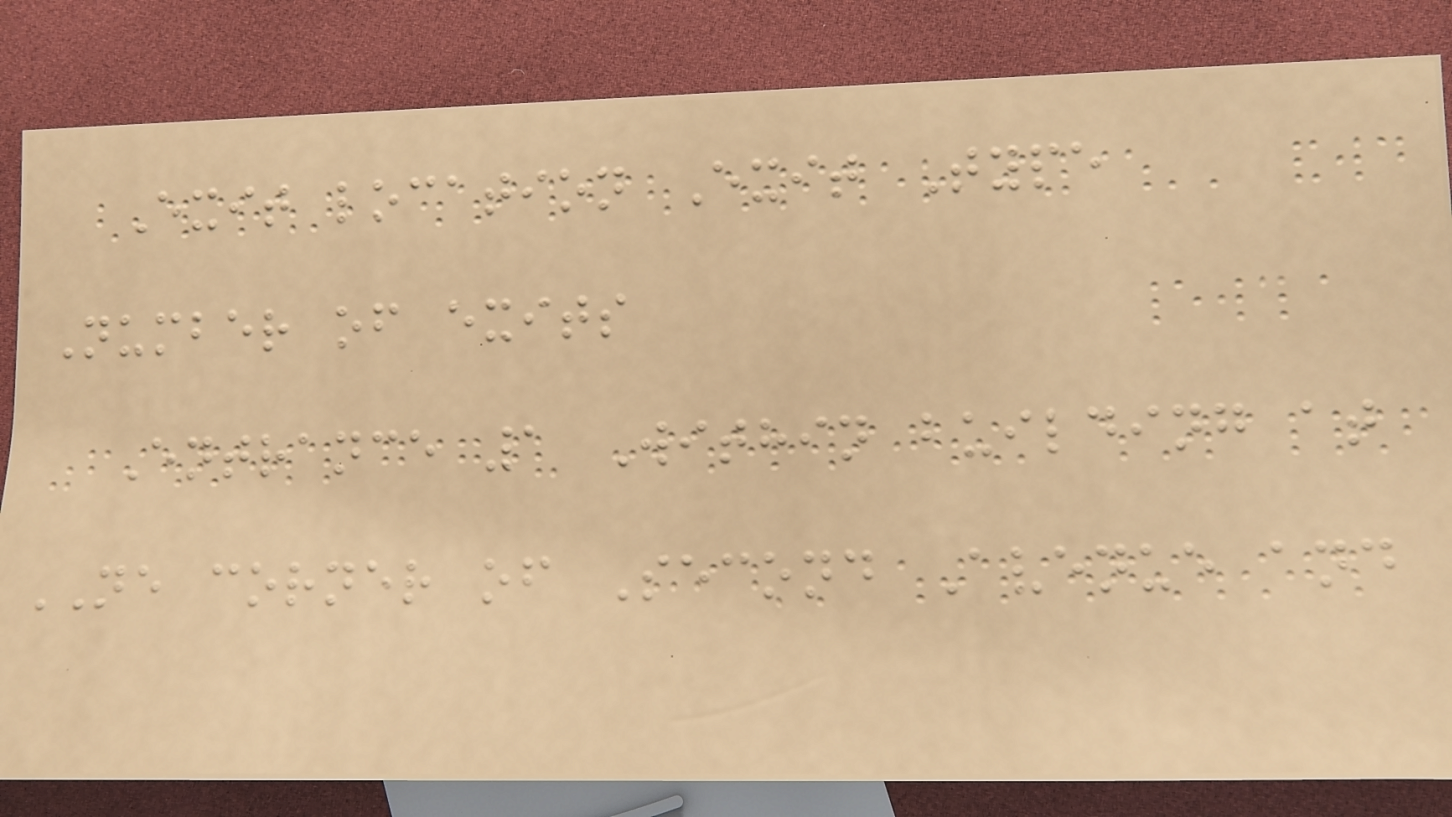Exit location Exit Type
Number of exits
Entrance 1 Within building at
NE corner of Second Avenue and
